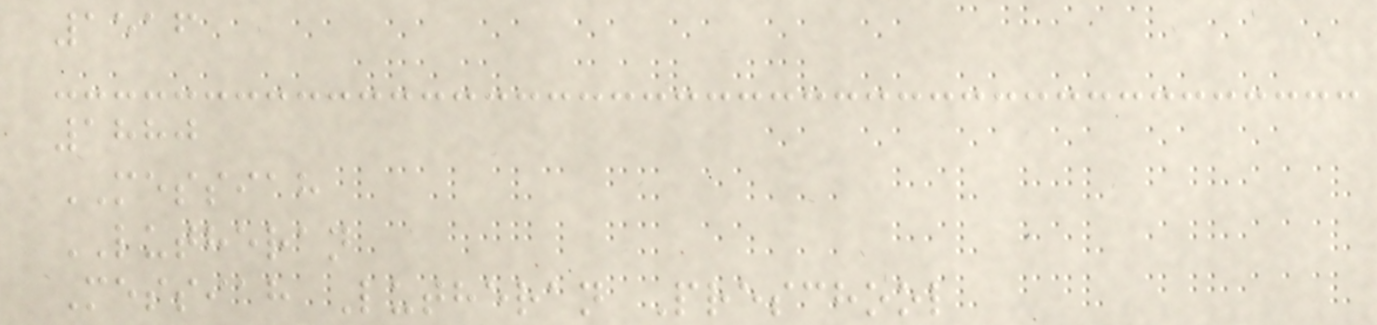1516
1880
MESSIAH
LUTHERAN
Messiah Lutheran Preschool
